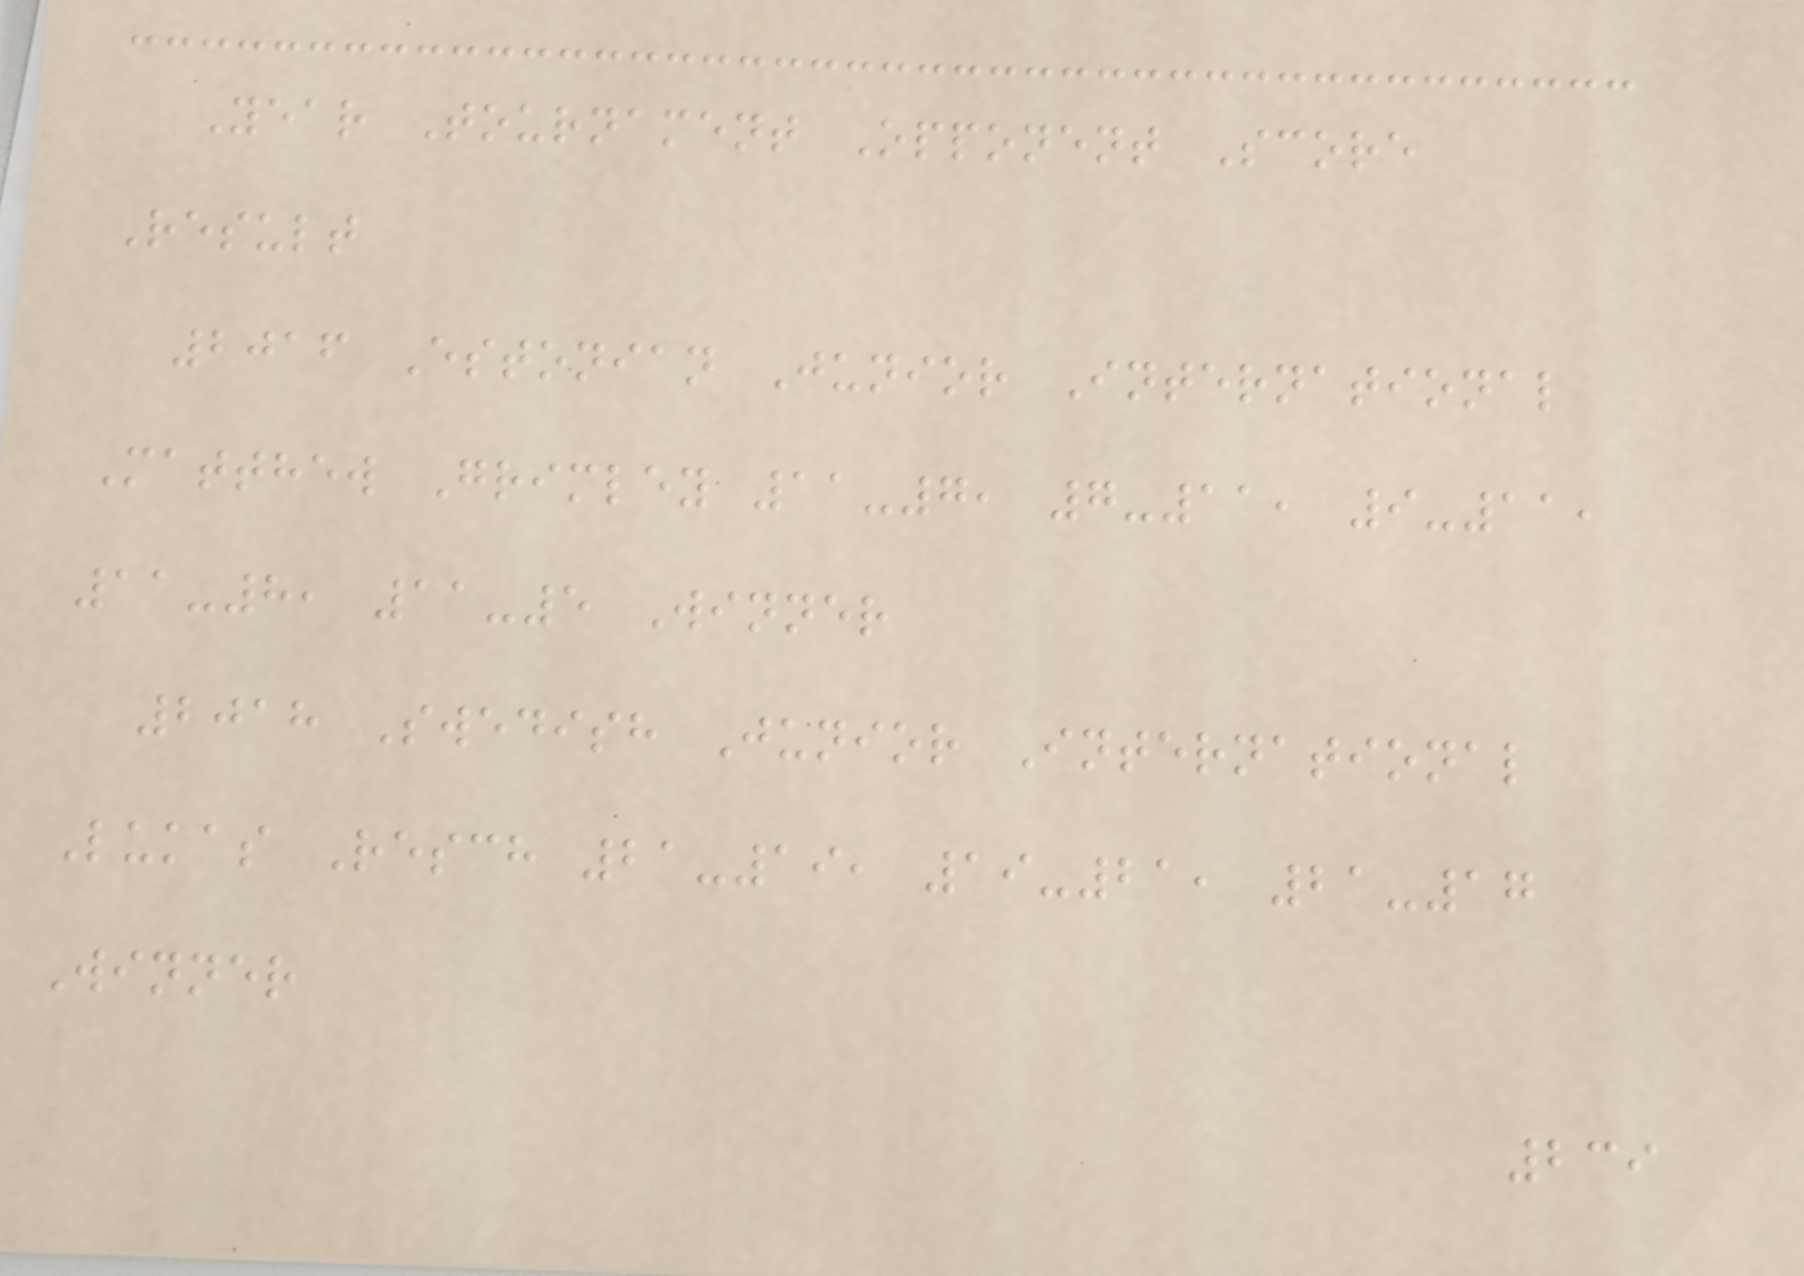Year Tournament Opponent Score
Result
2016 Estonian Junior International
Matthew Grimley 11-7, 7-11, 9-11,
11-8, 11-5 Winner
2018 Swedish Junior International
Lukas Resch 21-19, 19-21, 21-17
Winner
239
